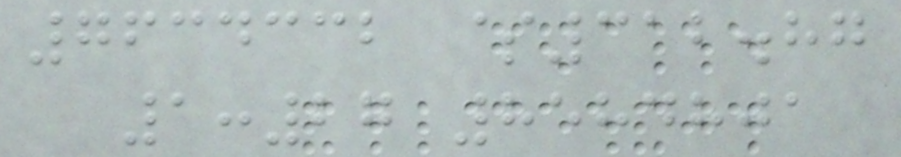7634332 $312.87
1:27 8584801
